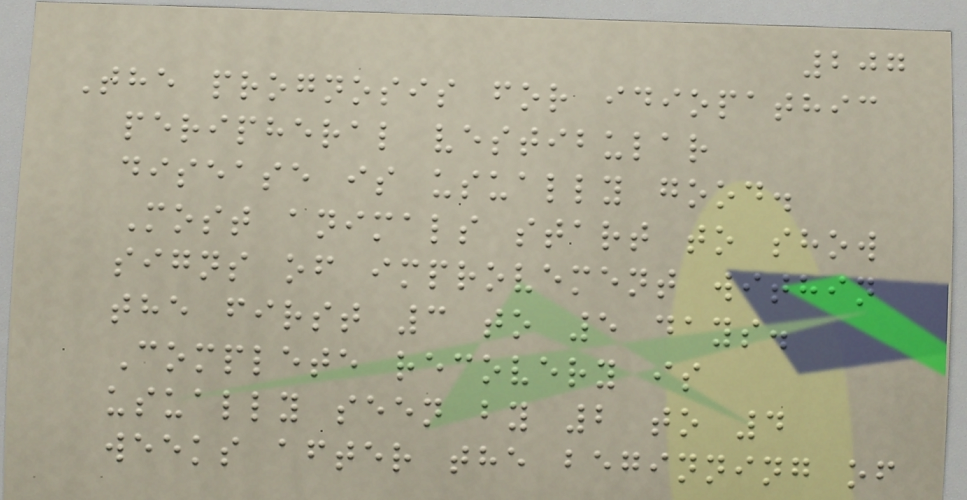207
The prognosis for idiopathic
peripheral vestibular
disease is usually good.
Most animals start to show
signs of improvement within
the first 3 to 5 days.
Complete recovery is
usually seen by 2 to 4
weeks after the beginning of
